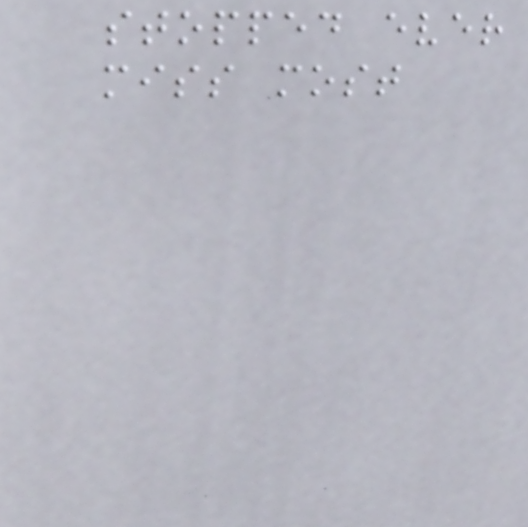stopped ever
miss most
